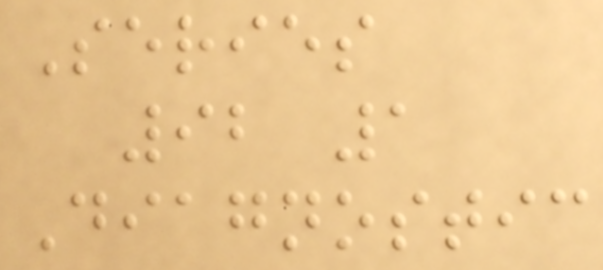Series
92 1
Diagnostic
